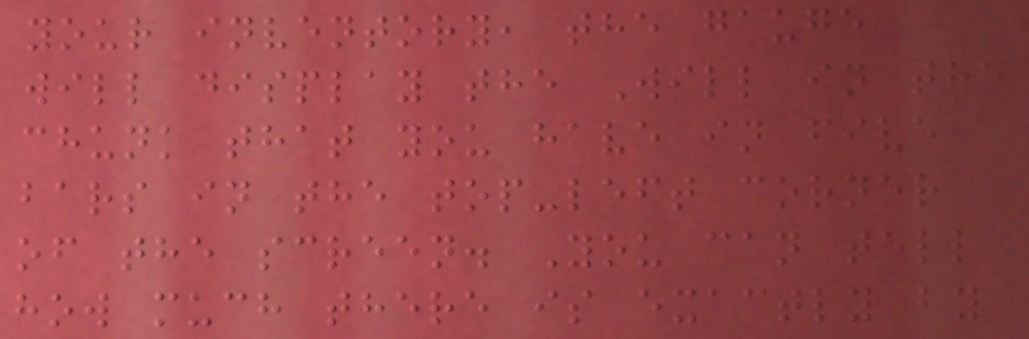your inventory, the gauge
will display the Will in the
chunk that you have in five
bars in the top-left corner
of the screen. You can tell
how much there is exactly by
